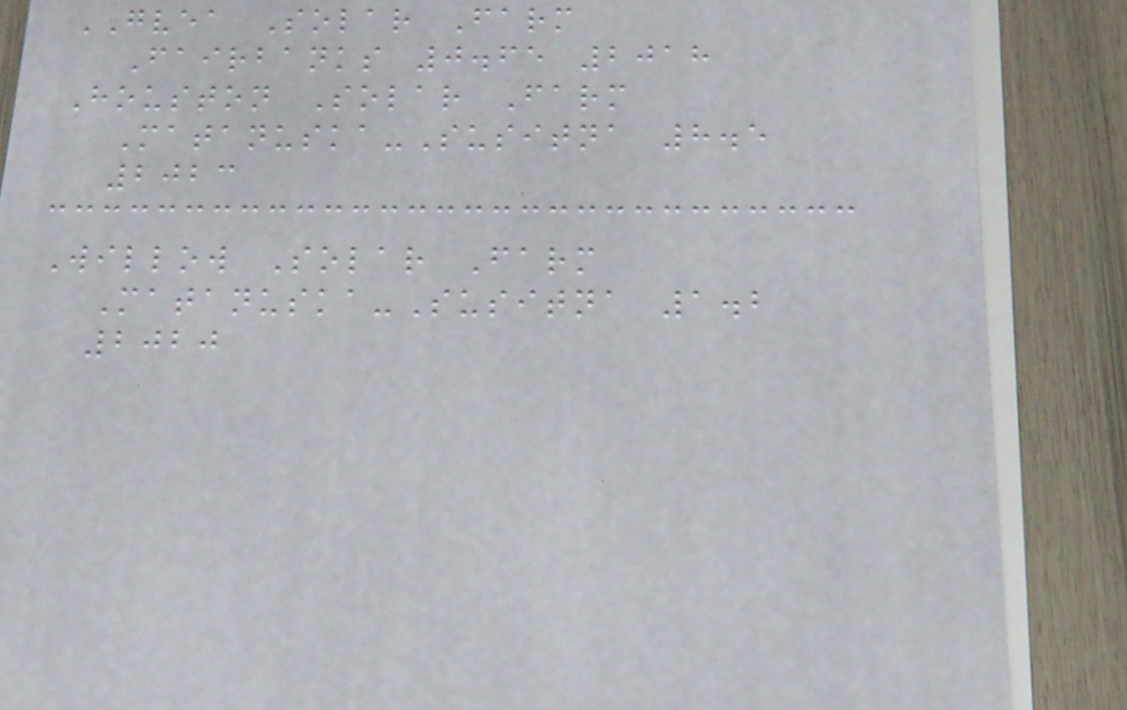GVEA Solar Farm
Fairbanks 0.65 2018
Houston Solar Farm
Matanuska-Susitna 8.5
2023
Willow Solar Farm
Matanuska-Susitna 1.2
2020
